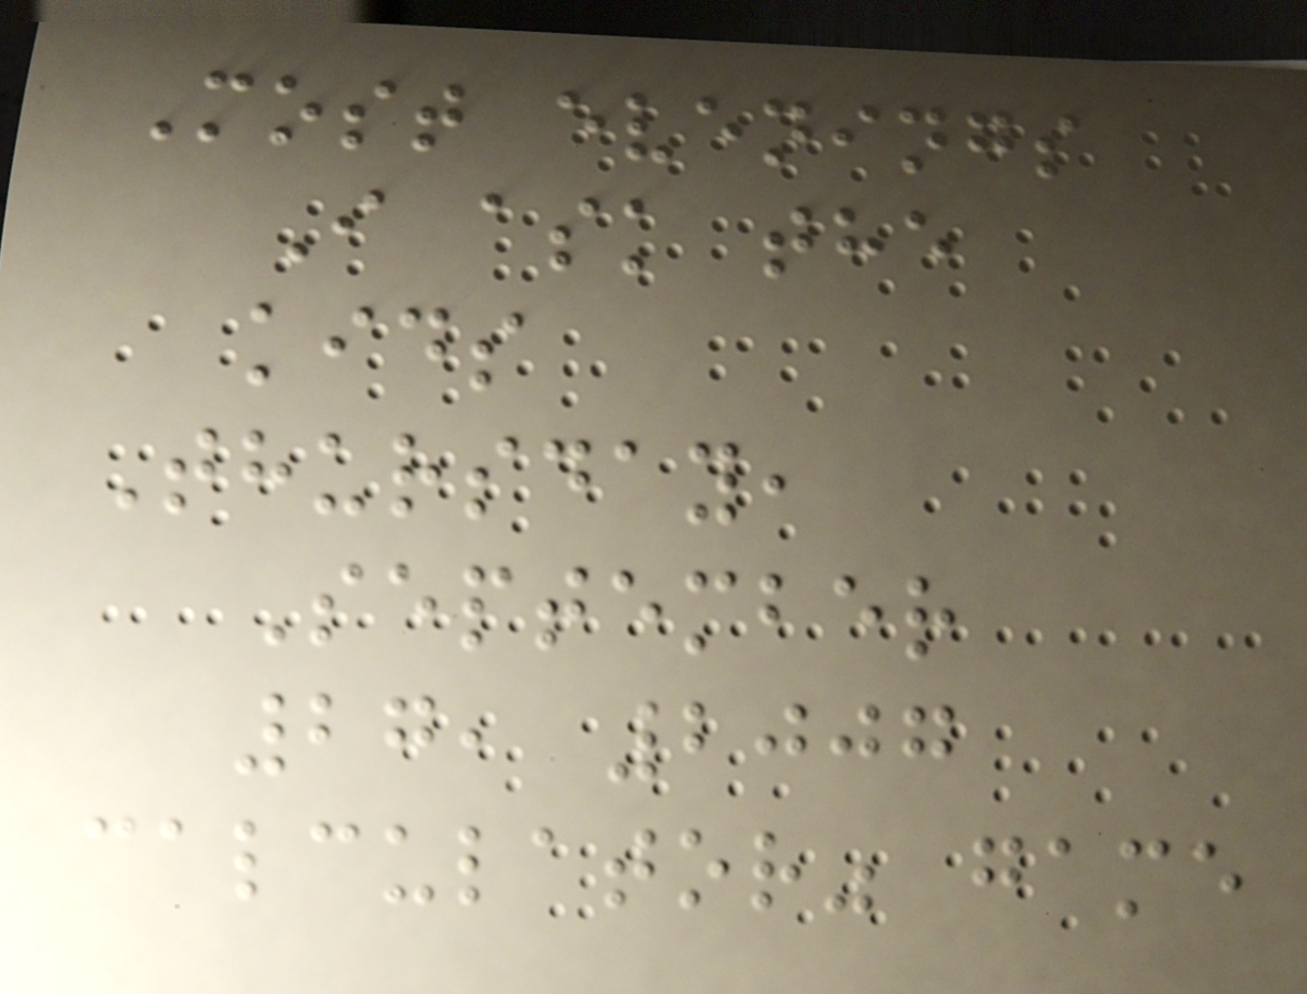Most evenings
I ask the
kids
Thursday,
September
27, 2007
calculator" game
